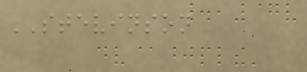STEVINSON
